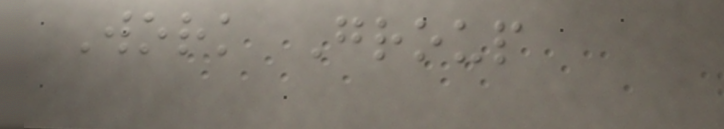Work Group
